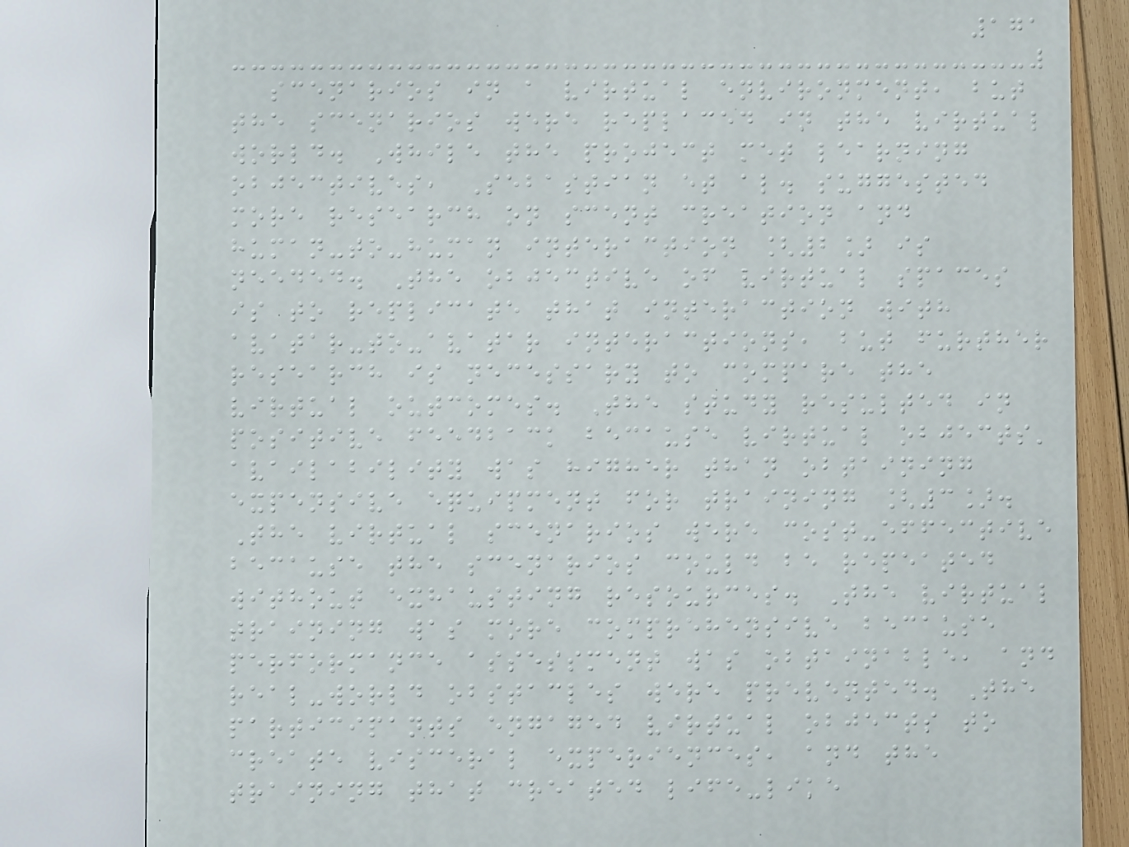171
scenarios in a virtual environment, but
the scenarios were replaced in the virtual
world. While the project met learning
objectives, Sebastian et al. suggested
more research on scent creation and
human-to-human interaction [2] is
needed. The objective of virtual spaces
is to replicate that interaction with
avatar-to-avatar interactions, but further
research is necessary to compare the
virtual outcomes. The study resulted in
positive feedback because virtual objects'
availability was higher than obtaining
expensive equipment for training [3].
The virtual scenarios were cost-effective
because the scenarios could be repeated
without exhausting resources. The virtual
training was more comprehensive because
performance assessment was obtainable, and
real-world obstacles were prevented. The
participants engaged virtual objects to
create visceral experiences, and the
training that created life-like
